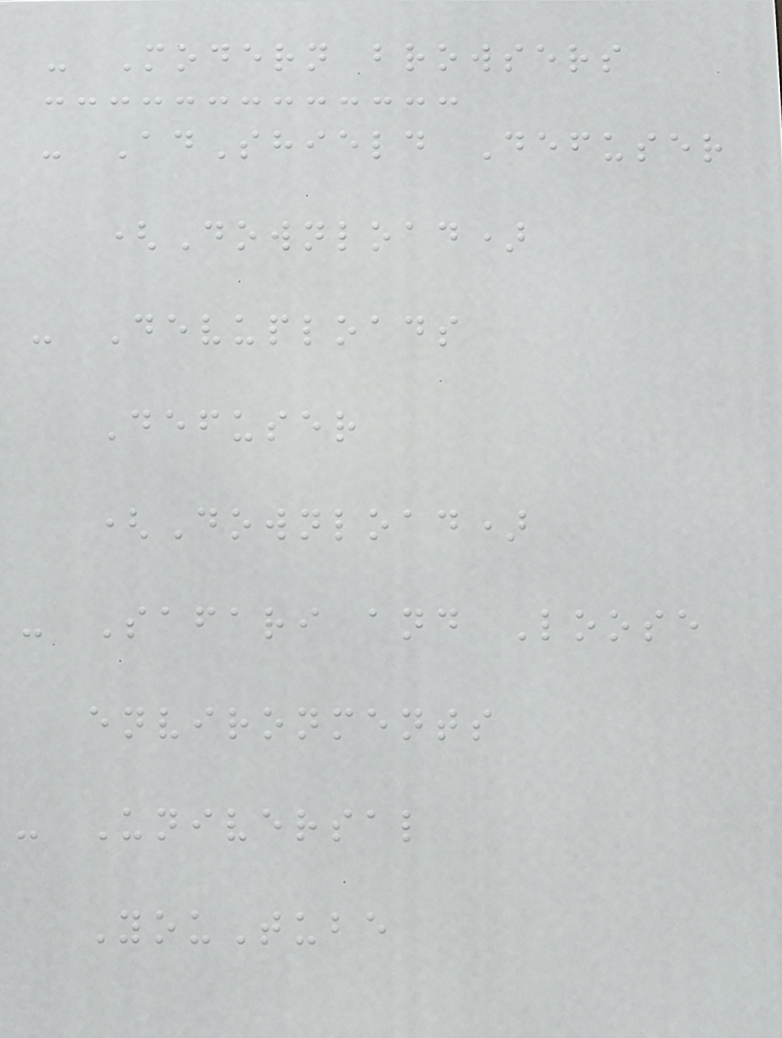- Modern browsers
- AdShield Defuser
(Download)
- Devuploads
Defuser
(Download)
- Safari and Loose
environments
- Universal
YouTube
